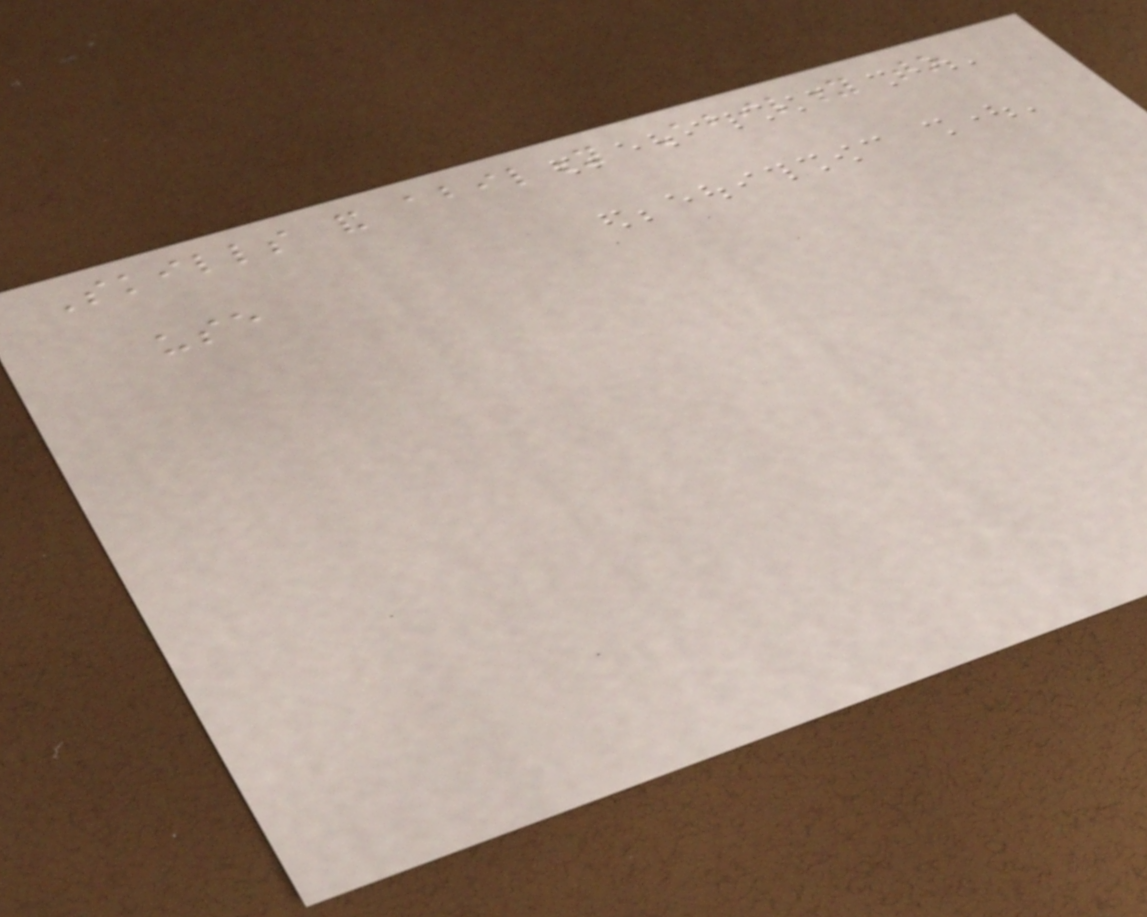Skills and ability Ability to
use
